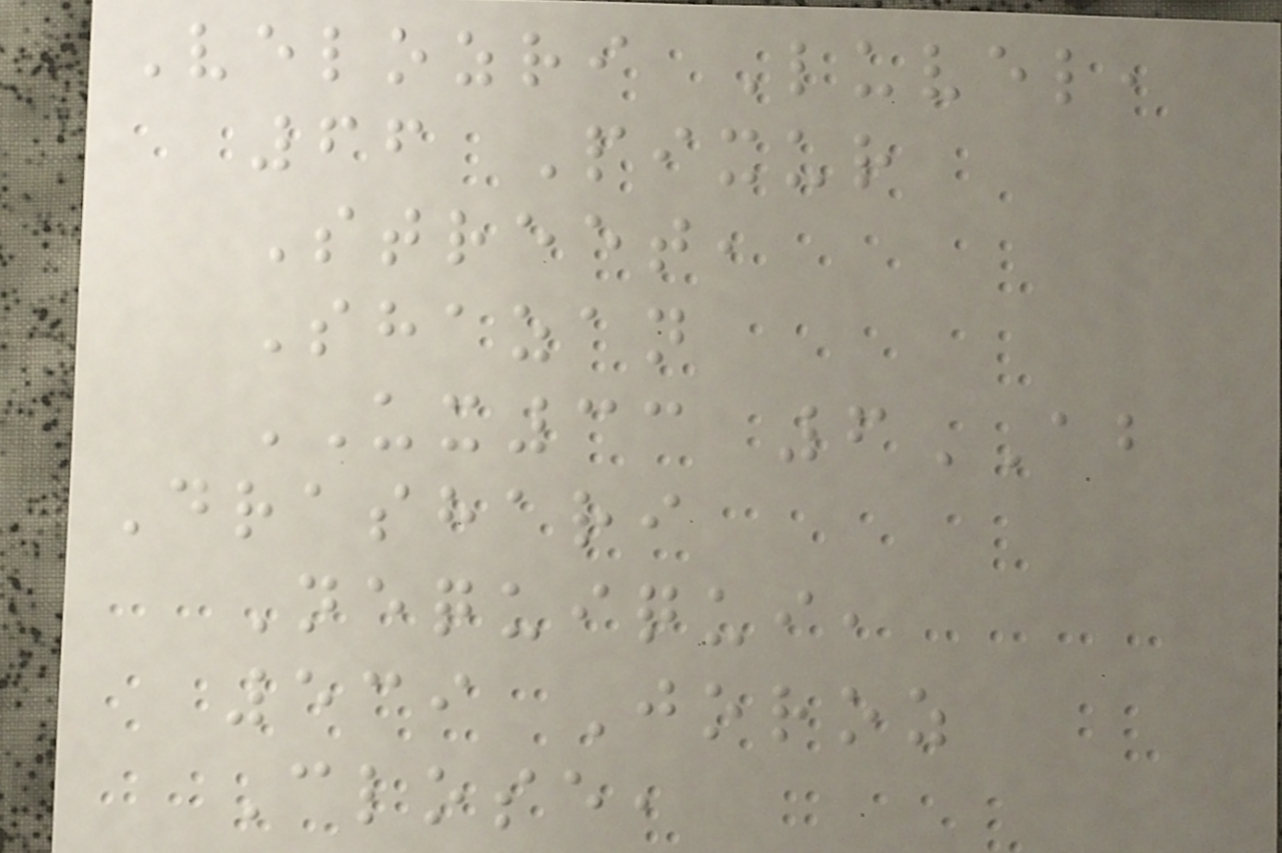Velozri Luvel,
66 Pixur
Street,
Shazan
UX33 6AB
Drashari
Nequiqui,
539 Joroz
Close,
